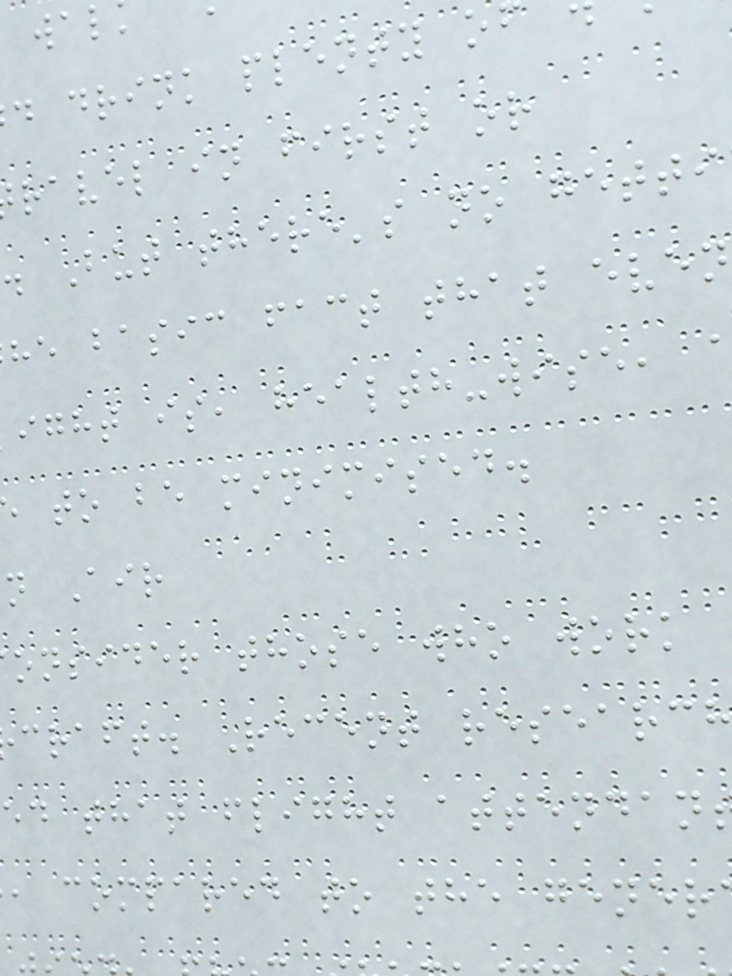d drink plenty o
ravel in first or
. But there's no getti
he basic fact that even
ight is, health-wise,
to be minimised.
n Air
onsider those who work
craft. Recent researc
ed that flight attendan
, compared to the gener
